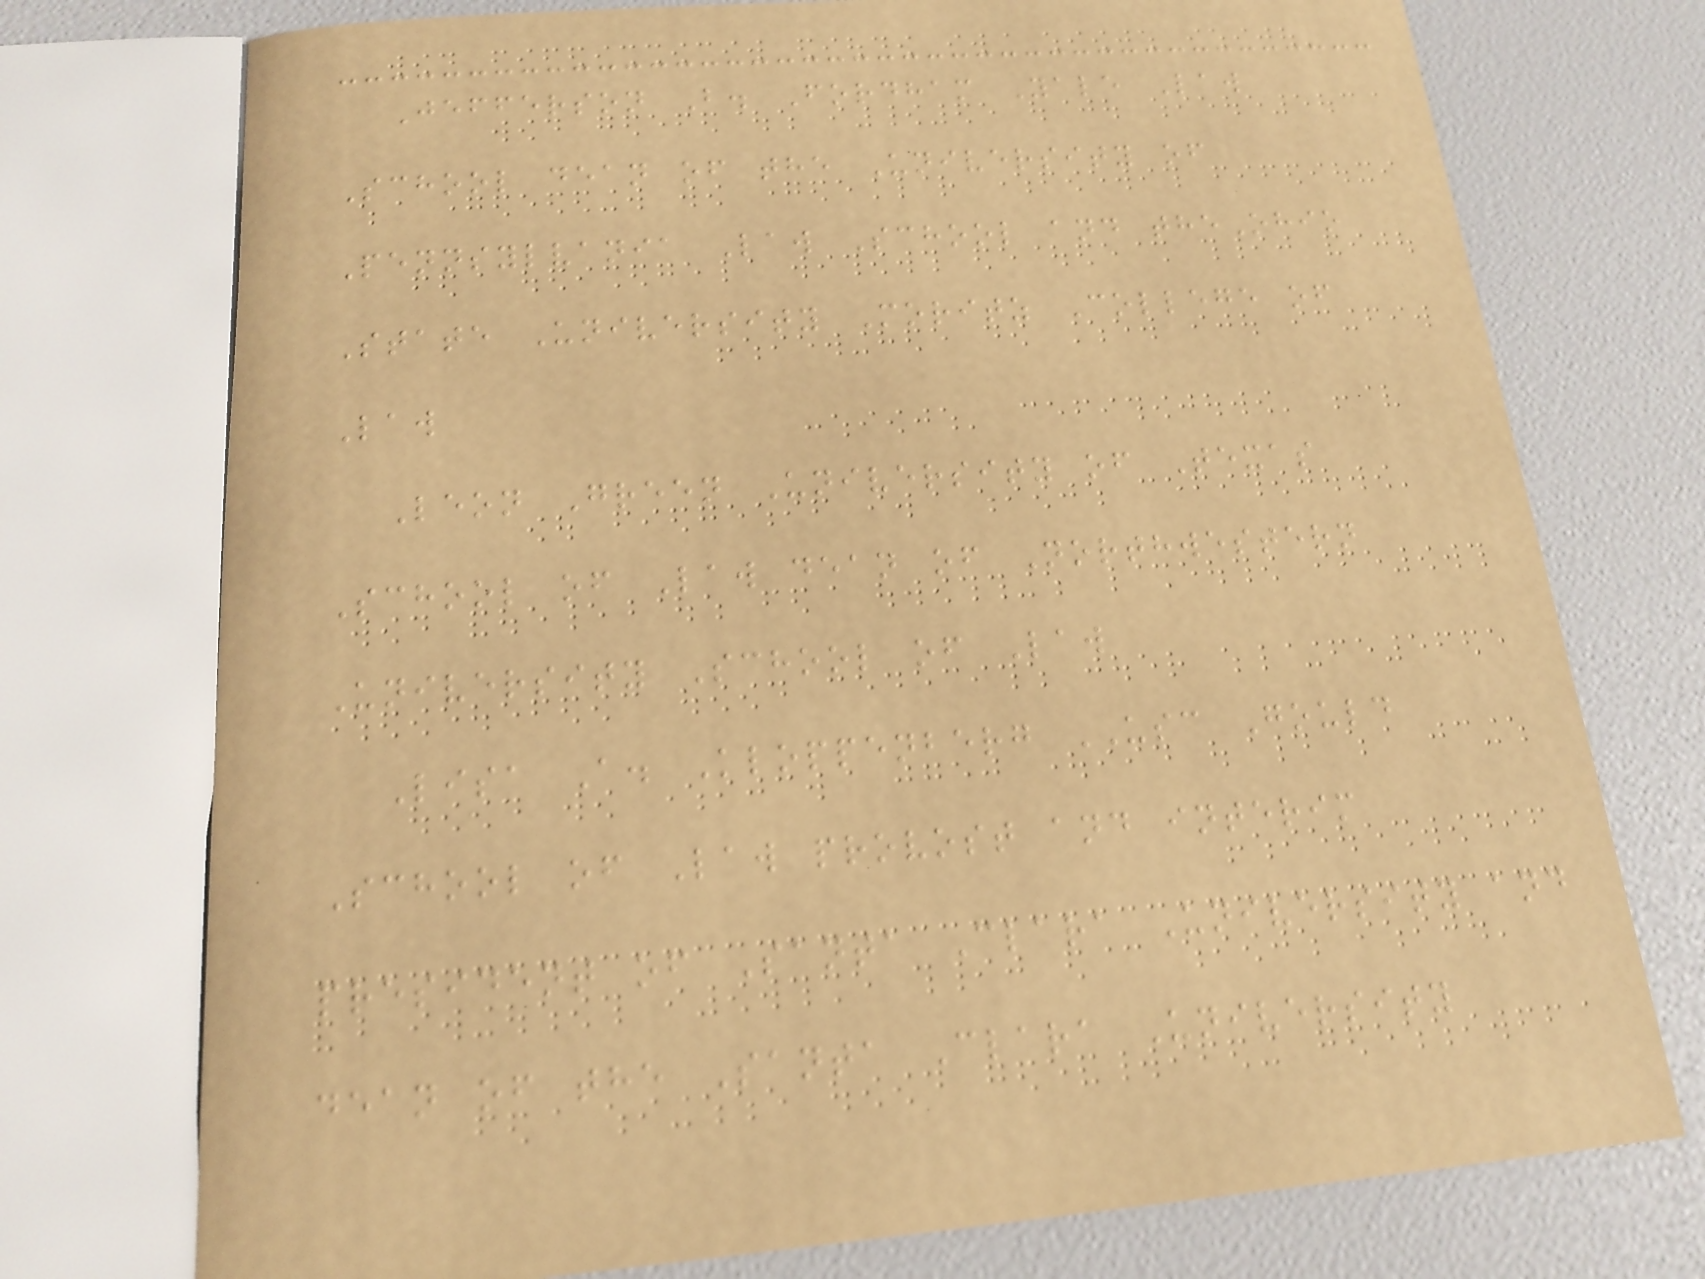Jefferson B. Fordham Yale Law
School dean of the University of
Pennsylvania Law School and theOhio
State University Moritz College of
Law
Leon Green University of Texas
School of Law dean of Northwestern
University School of Law
Lisa A. Kloppenberg USC Gould
School of Law provost and interim
president of Santa Clara University and
dean of the Santa Clara University
